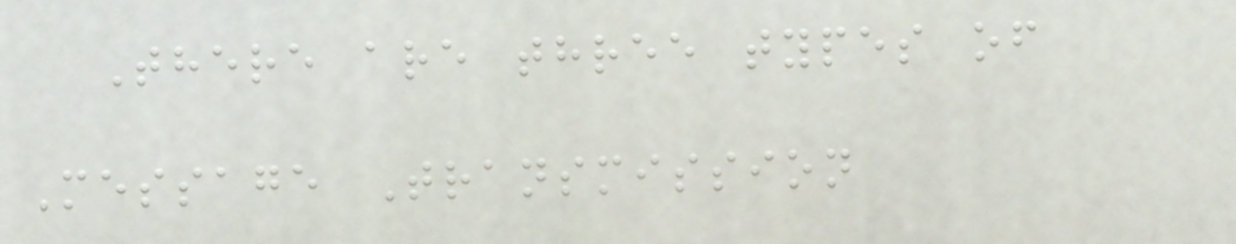There are three types of
Message Transmission
